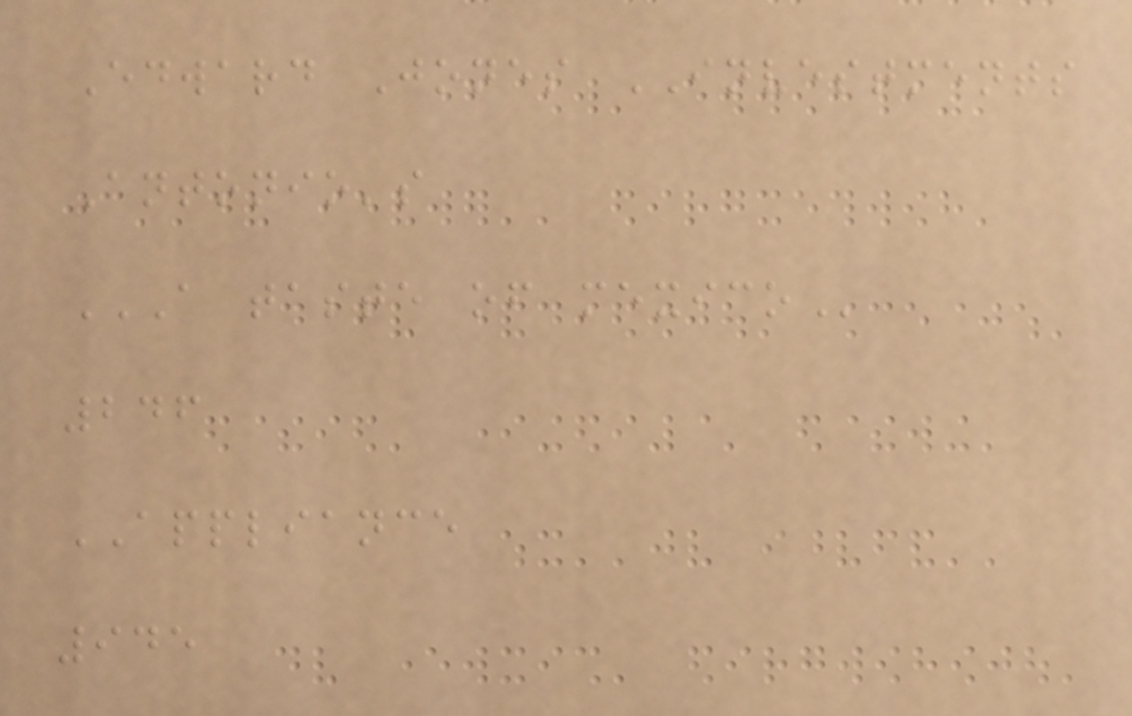Edward Jones INVESTMENTS
Antonio's
A TASTE OF MEXICO
246
APPLIANCE
945
